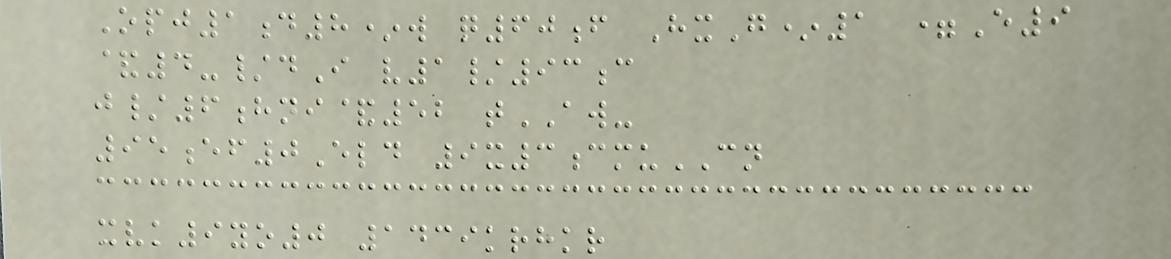Opj1d8*w q60f HxG*1 =E9
&4-/dI v1/93c
j/6hni&52 tAW-
95ef0Eld 9x3cmuCN
xvk9yo0 1439krhkr
